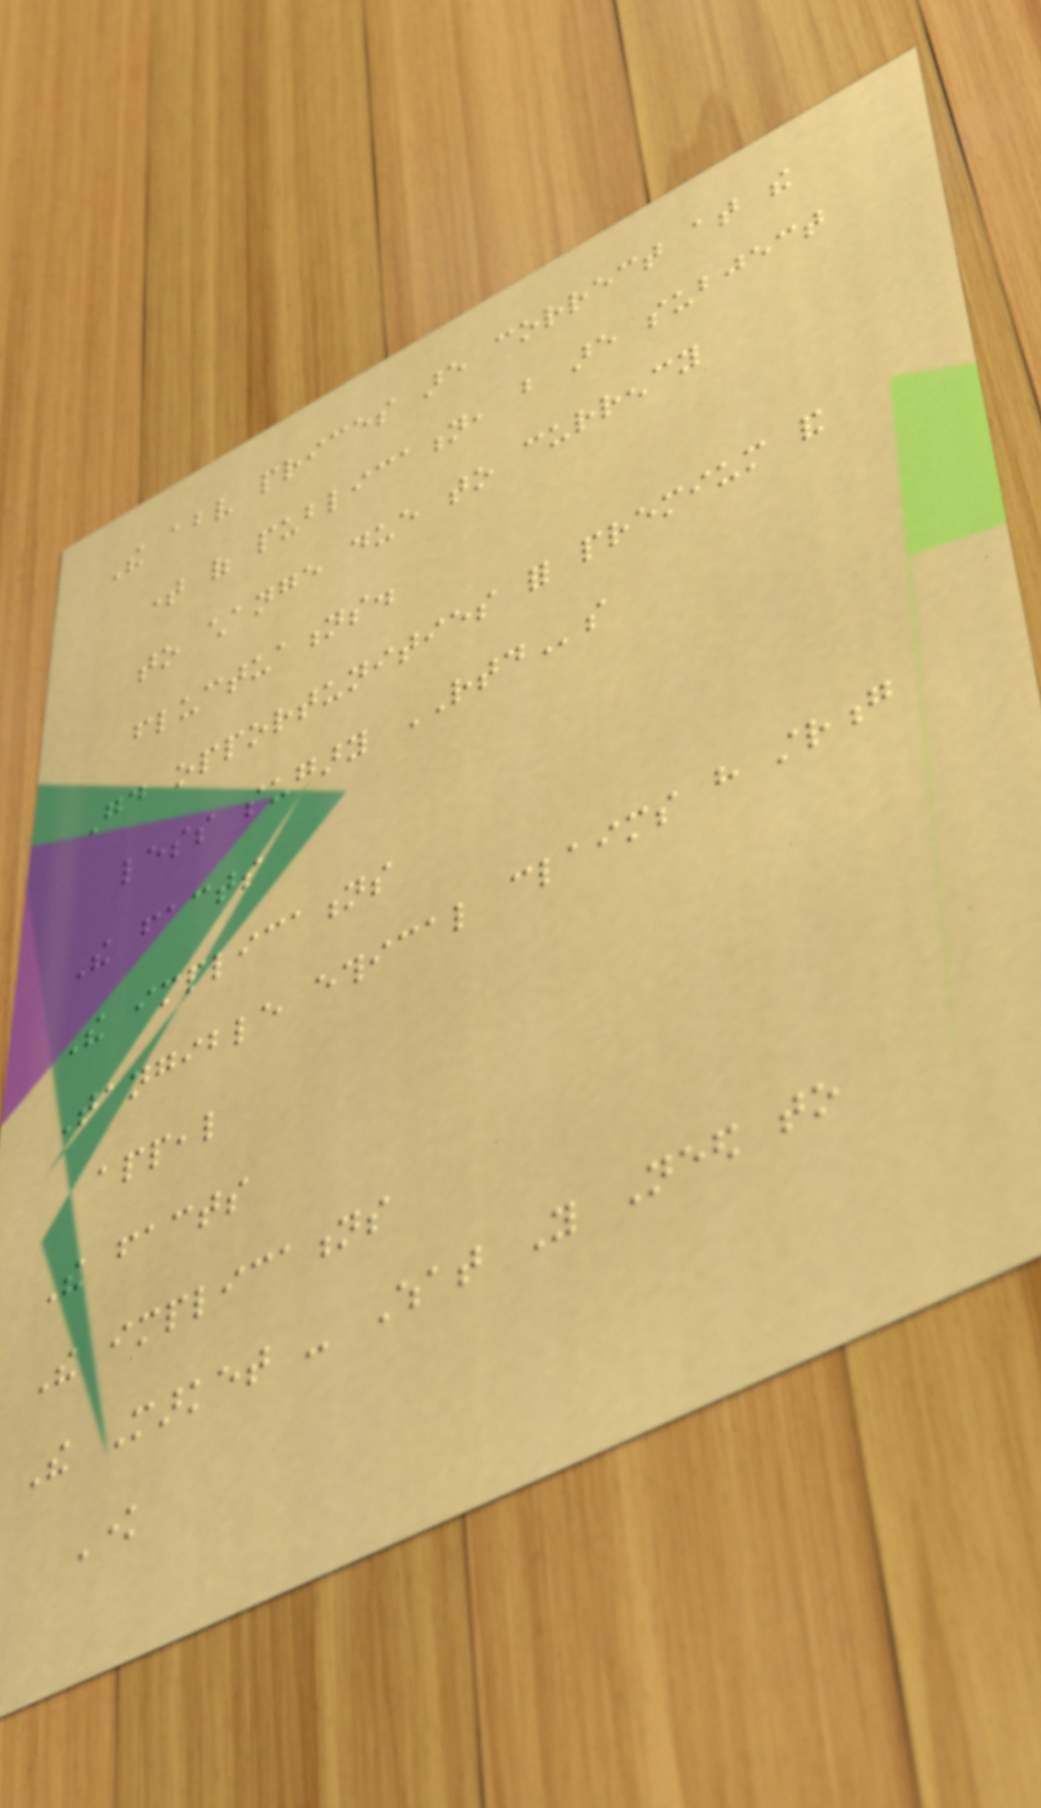The above prices are correct at the
time of publication, but are subject
to change due to currency
fluctuations.
Good opportunities for premium and
less sugary RTDs
The facts
The implications
Tangible ethical claims have strong
appeal
The facts
The implications
The Market - What You Need to
Know
